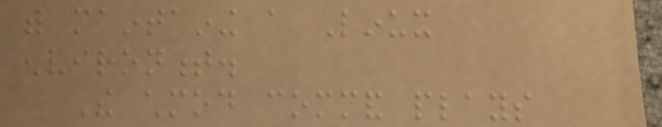with maintaining a Linux
environment.
The chmod command plays
